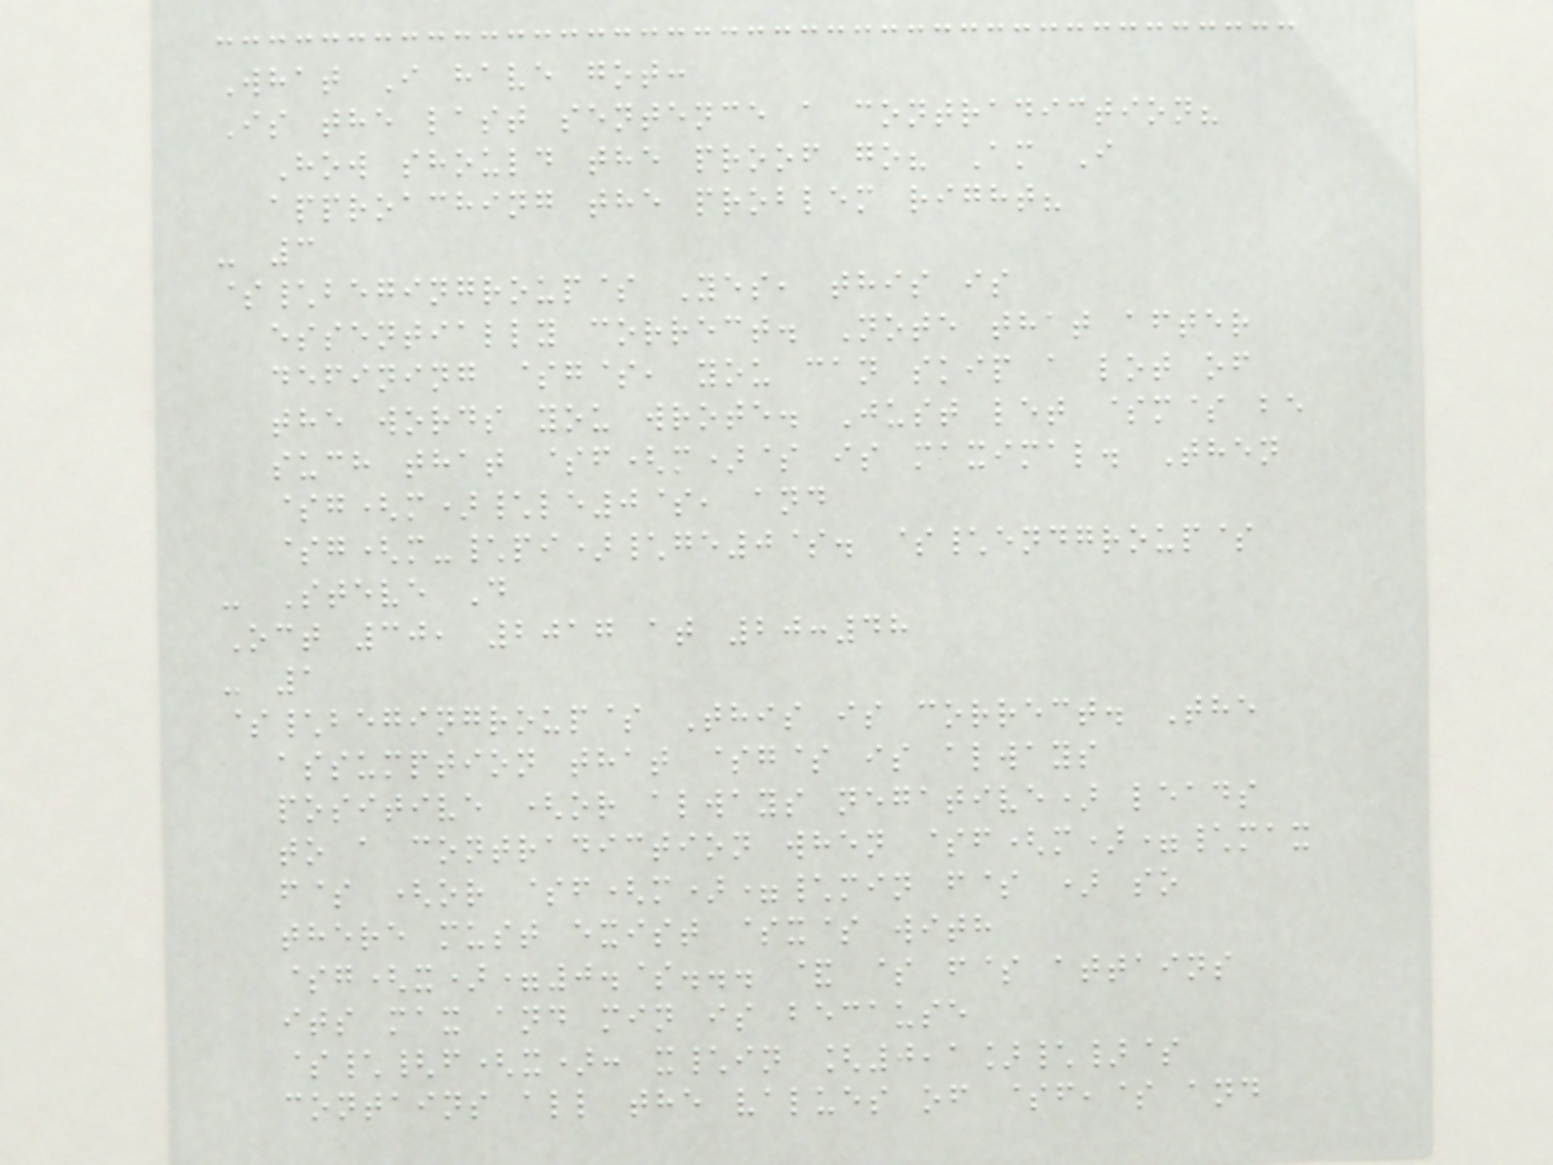What I have got:
Is the last sentence a contradiction?
How should the proof go? Am I
approaching the problem right?
- 3
$\begingroup$ Yes, this is
essentially correct. Note that after
defining $g$, you can skip a lot of
the words you wrote. Just let $m$ be
such that $f(m)$ is maximal. Then
$g(m)\le0$, and
$g(m-\pi)\ge0$. $\endgroup$
- Steve D
Oct 30, 2017 at 20:48
- 1
$\begingroup$ This is correct. The
assumption that $g$ is always
positive (or always negative) leads
to a contradiction when $f(m)=\max
f$ (or $f(m)=\min f$ ) so
there must exist $x$ with
$g(x)=0.$... & $ f$ attains
its max and min is because
$\{f(x): x\in [0,1]\}$
contains all the values of $f,$ and
